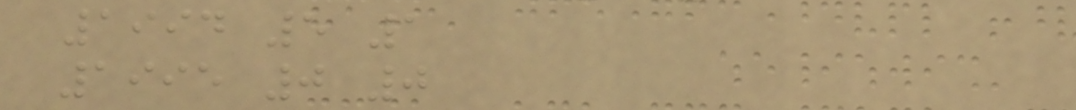1994 5 1
1995 0 0
